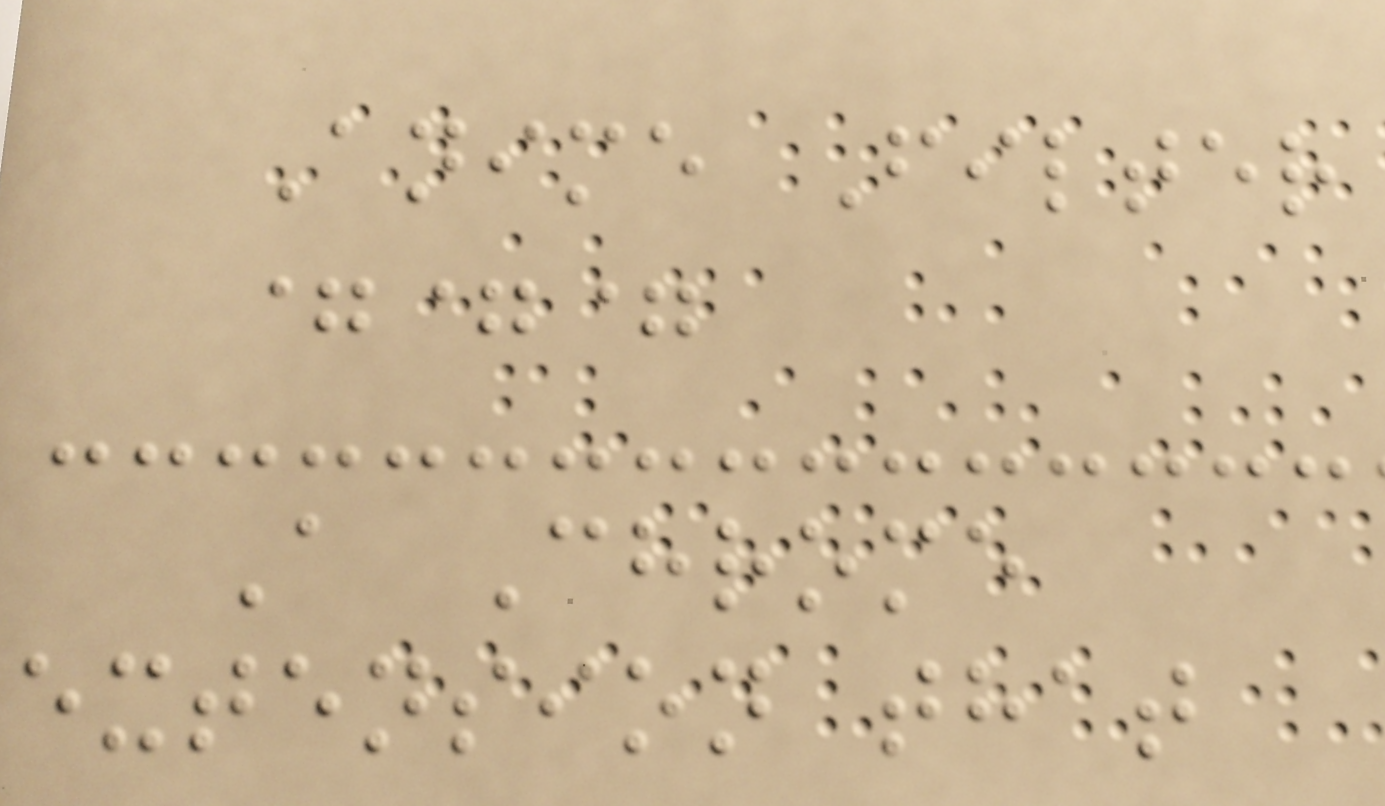Anime Filter
===
A Chrome
extension that
